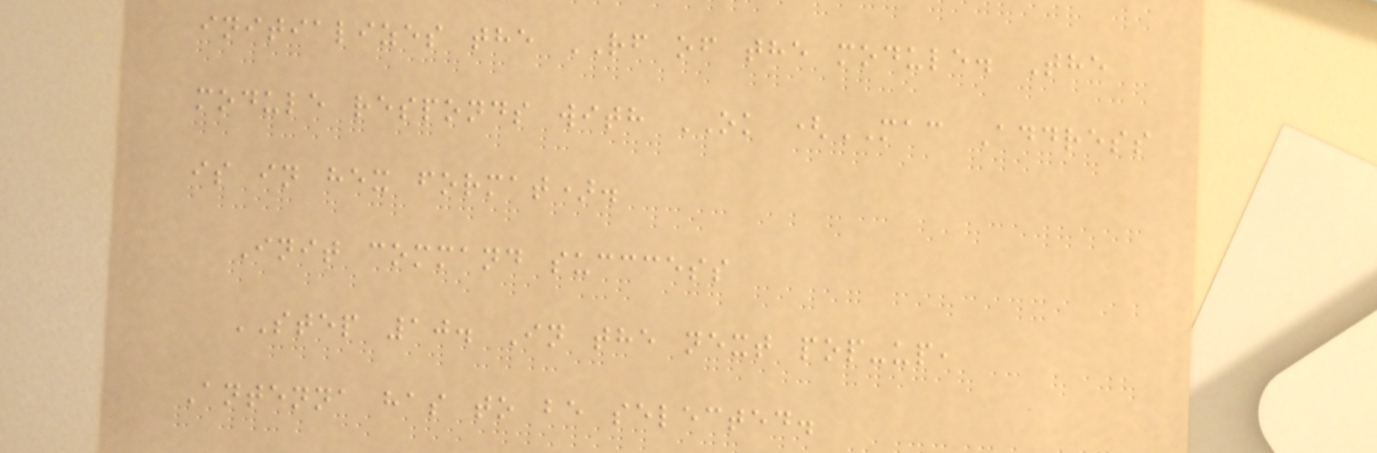initializes the RF of the module. The
module responds with OK (MAC Address
is in hex format).
Init command succcess
STEP 10. In the next pop-up,
Antenna has to be selected.
